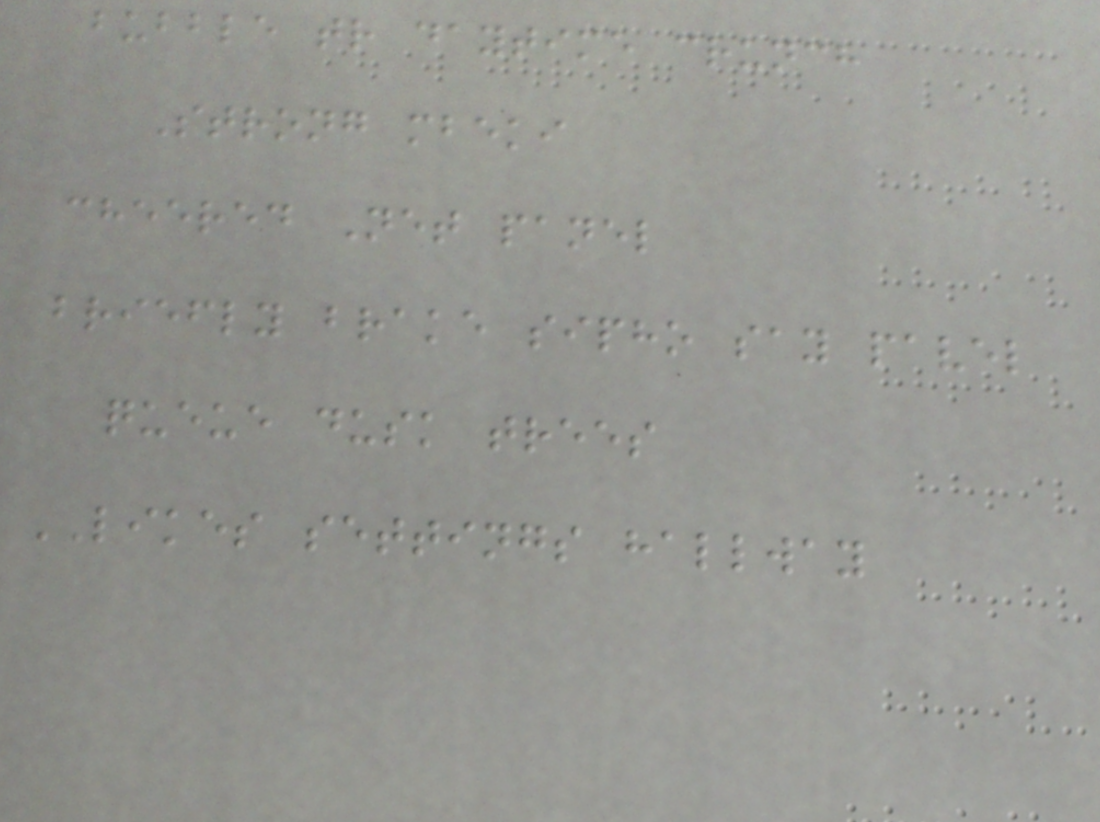bubble tr daytime crunch
Strong mbeki
cheered Net panel
briefly brake sipho say pavel
queue dusk trees
LIKES settings hallway
